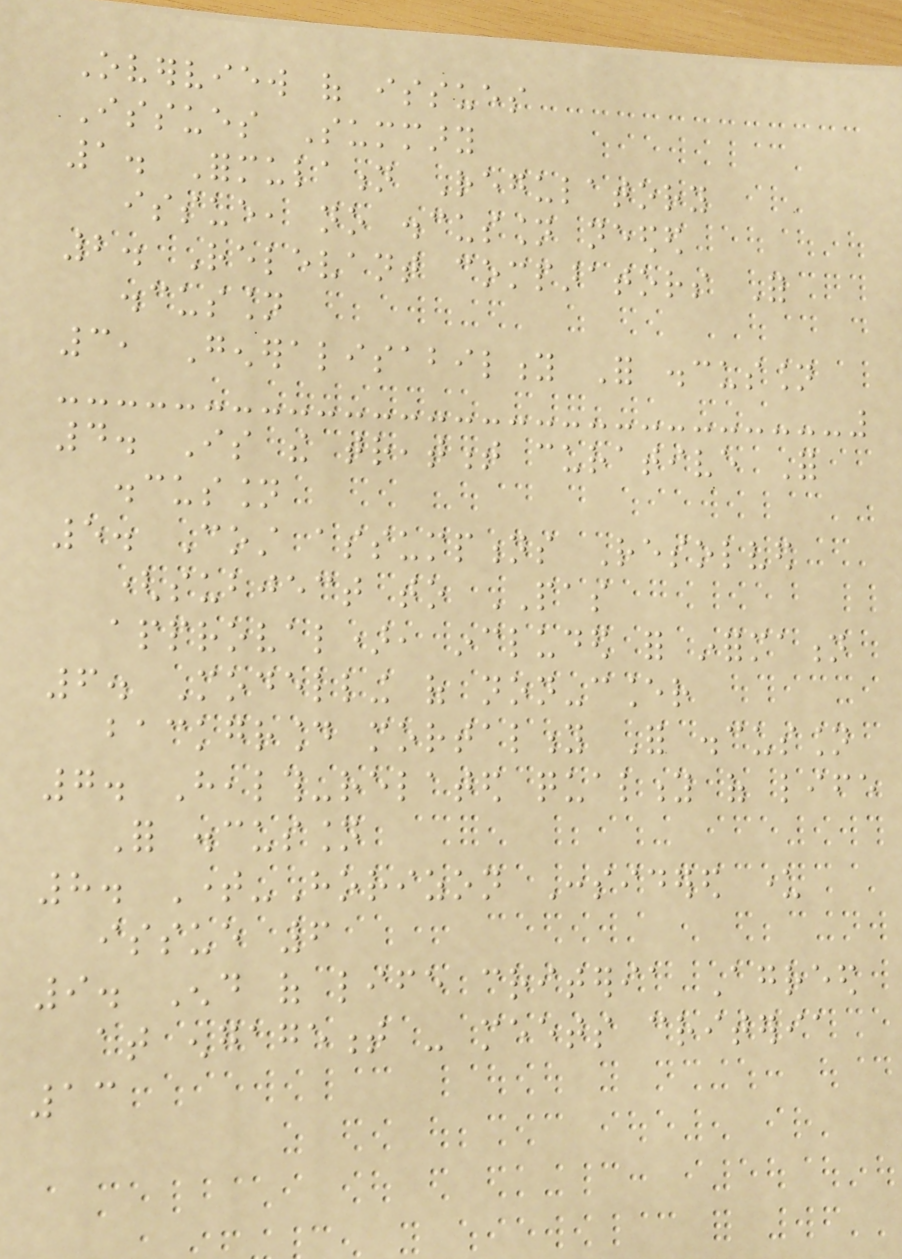Overview of issues
Issues Summary
1. Formulation Regulatory
issue, no discussion needed
2. Relevant comparators For
discussion
3, Generalisability For discussion
4. Is the treatment curative For
discussion
5. Cost assumptions Resolved
(subject to PAS
approval), included for information
6. Modelling of non-cancer
background mortality For discussion
7. Health-related quality of life
For discussion
8. Time-Horizon Considered under
issue 6
9. End of life criteria Agreed
at engagement - meets criteria
13
